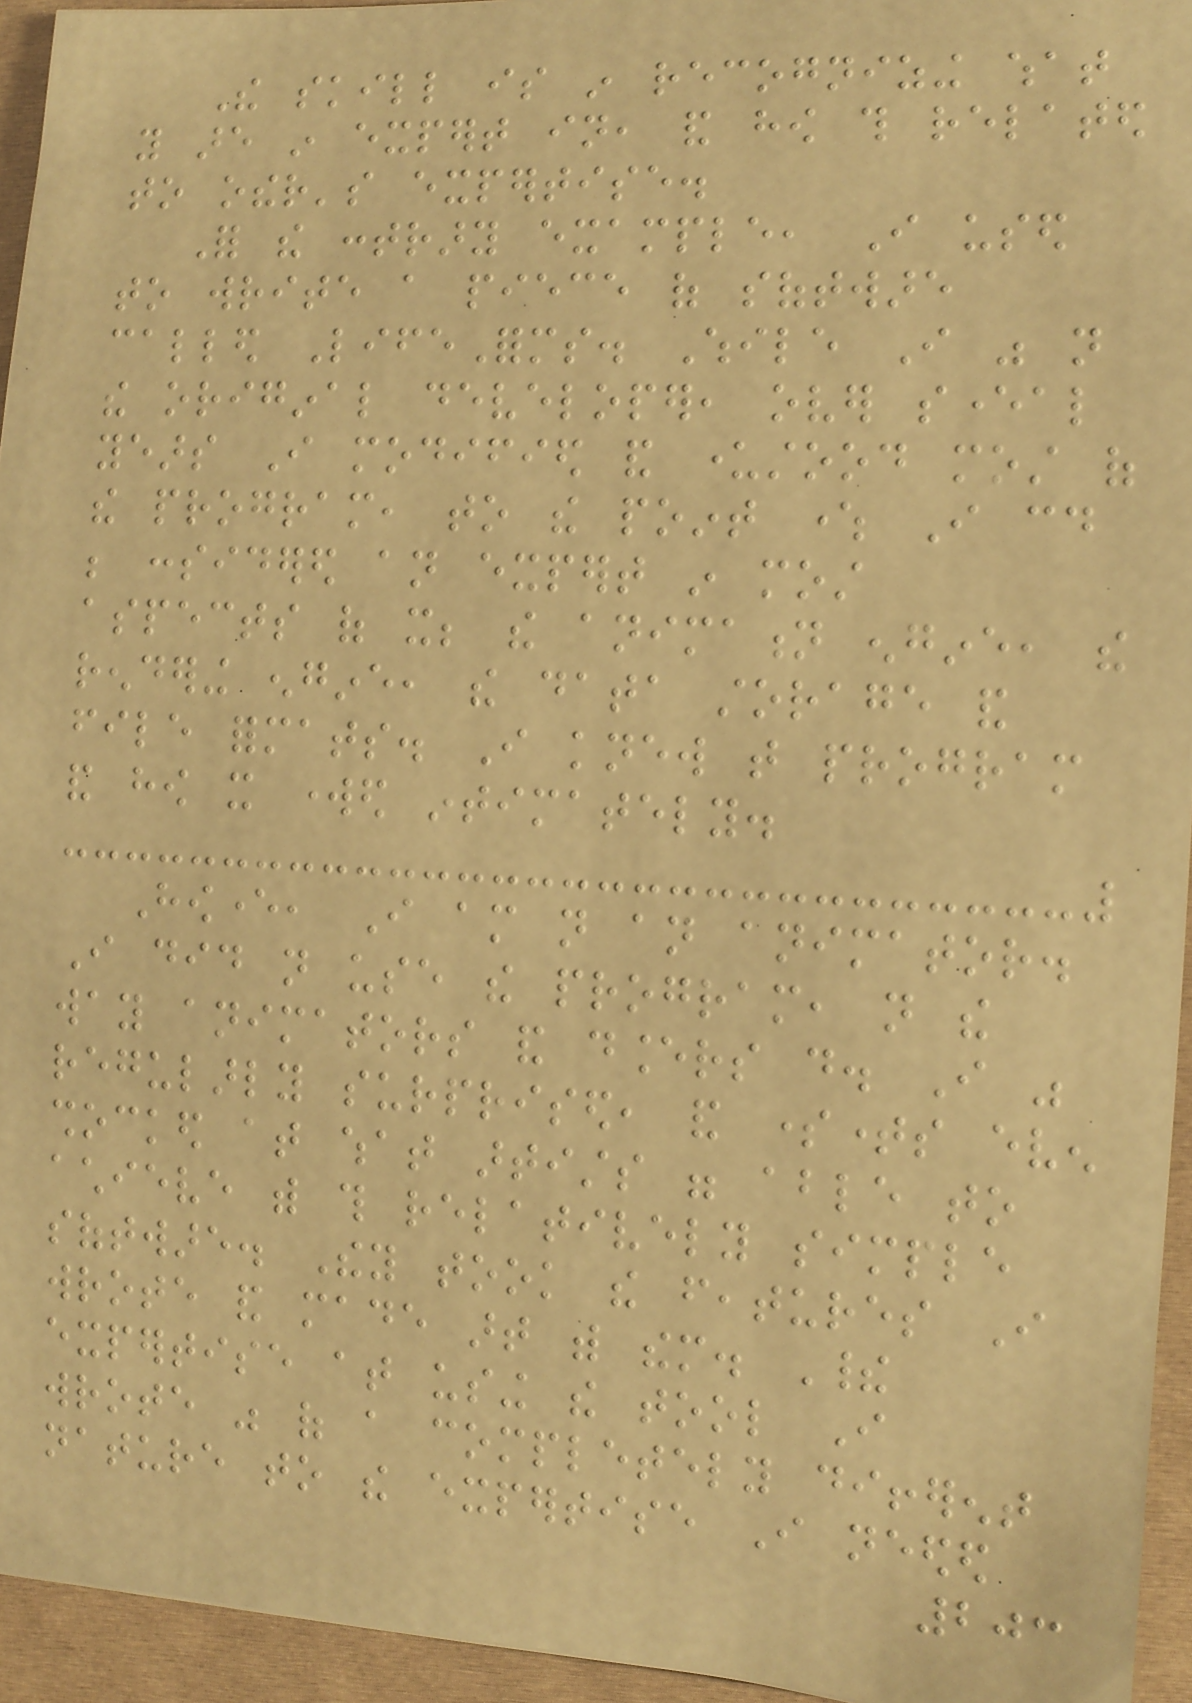The skill is in recognizing what
you are in expert in, and how this related
to other's expertise.
For the contrary example, I used
to write a piece of software
called LifeForms. While I was not
the original developer, over several
years I modified and understood most of
the program, to the point where I could
be considered an expert in most
aspects of it; the animation engine, the
rendering engine, the data storage and
file formats. I knew that program
and how it worked intimately.
However, I am not an animator.
I did not use the program, not the
way animators and dancers do. I was
regularly surprised, and sometimes even
shocked at what artists were able to
achieve with this relatively simple
software. They took the features I
wrote and made art with them. Their
expertise at using the tool I
wrote was of a completely different
nature to the expertise I needed
203
